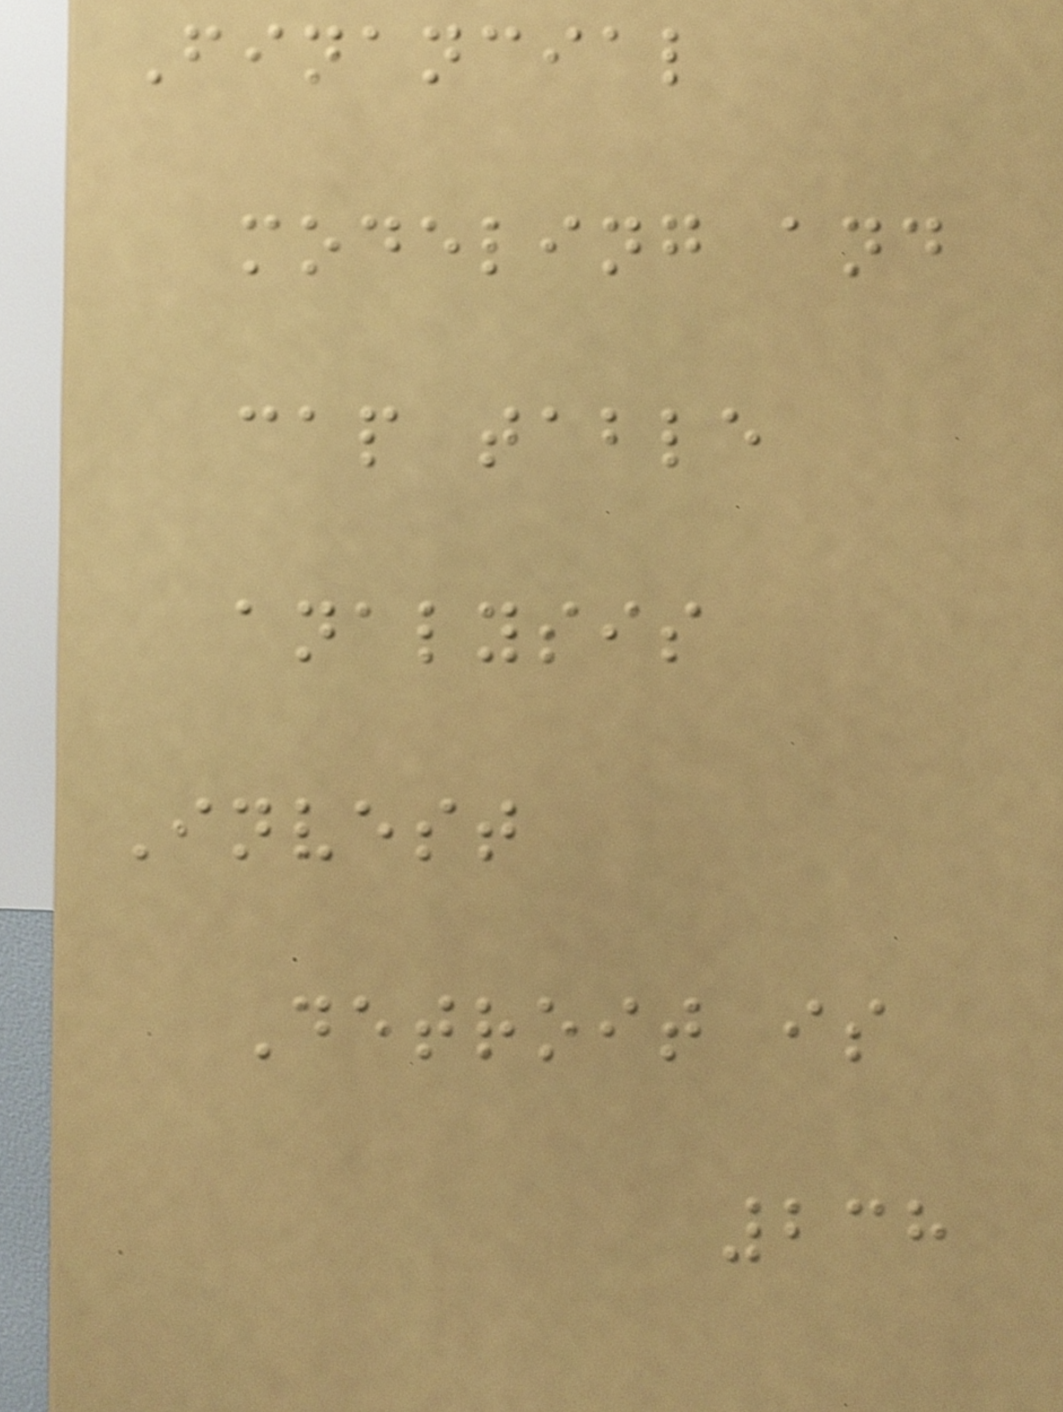Financial
modeling and
cap table
analysis
Invest
Detroit is
238
